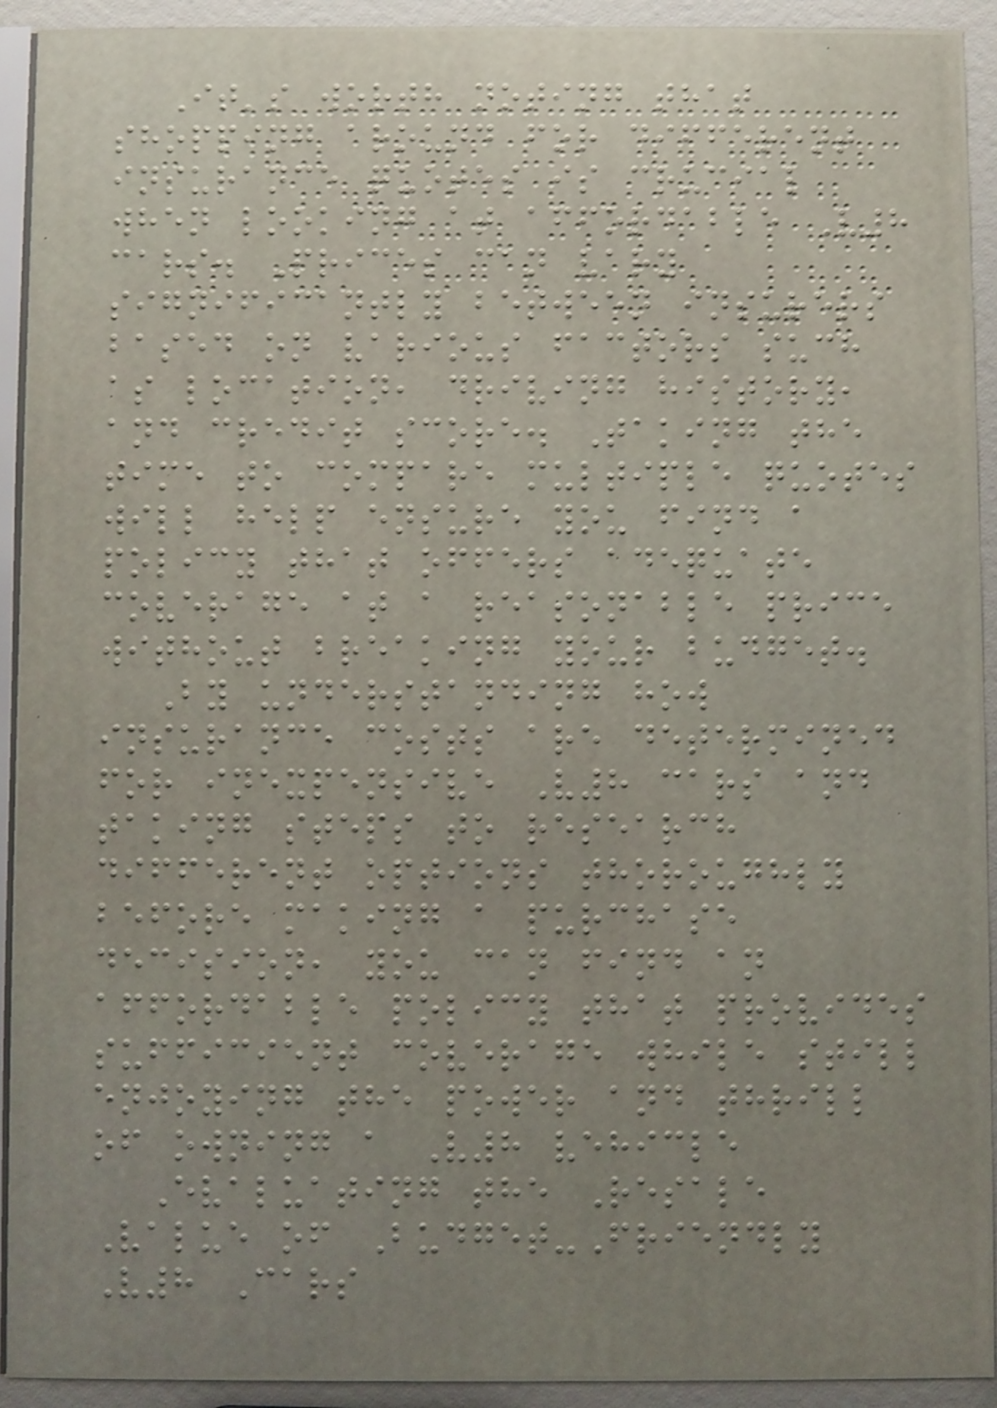It's worth noting that
shopping around for different
insurance quotes is crucial
when looking at affordable V8
cars. Prices can vary
significantly between insurers
based on various factors such
as location, driving history,
and credit score. Taking the
time to compare multiple quotes
will help ensure you find a
policy that offers adequate
coverage at a reasonable price
without breaking your budget.
By understanding how
insurance costs are determined
for inexpensive V8 cars and
taking steps to research
different options thoroughly
before making a purchase
decision, you can find an
affordable policy that provides
sufficient coverage while still
enjoying the power and thrill
of owning a V8 vehicle
Evaluating the Resale
Value of Budget-Friendly
V8 Cars
